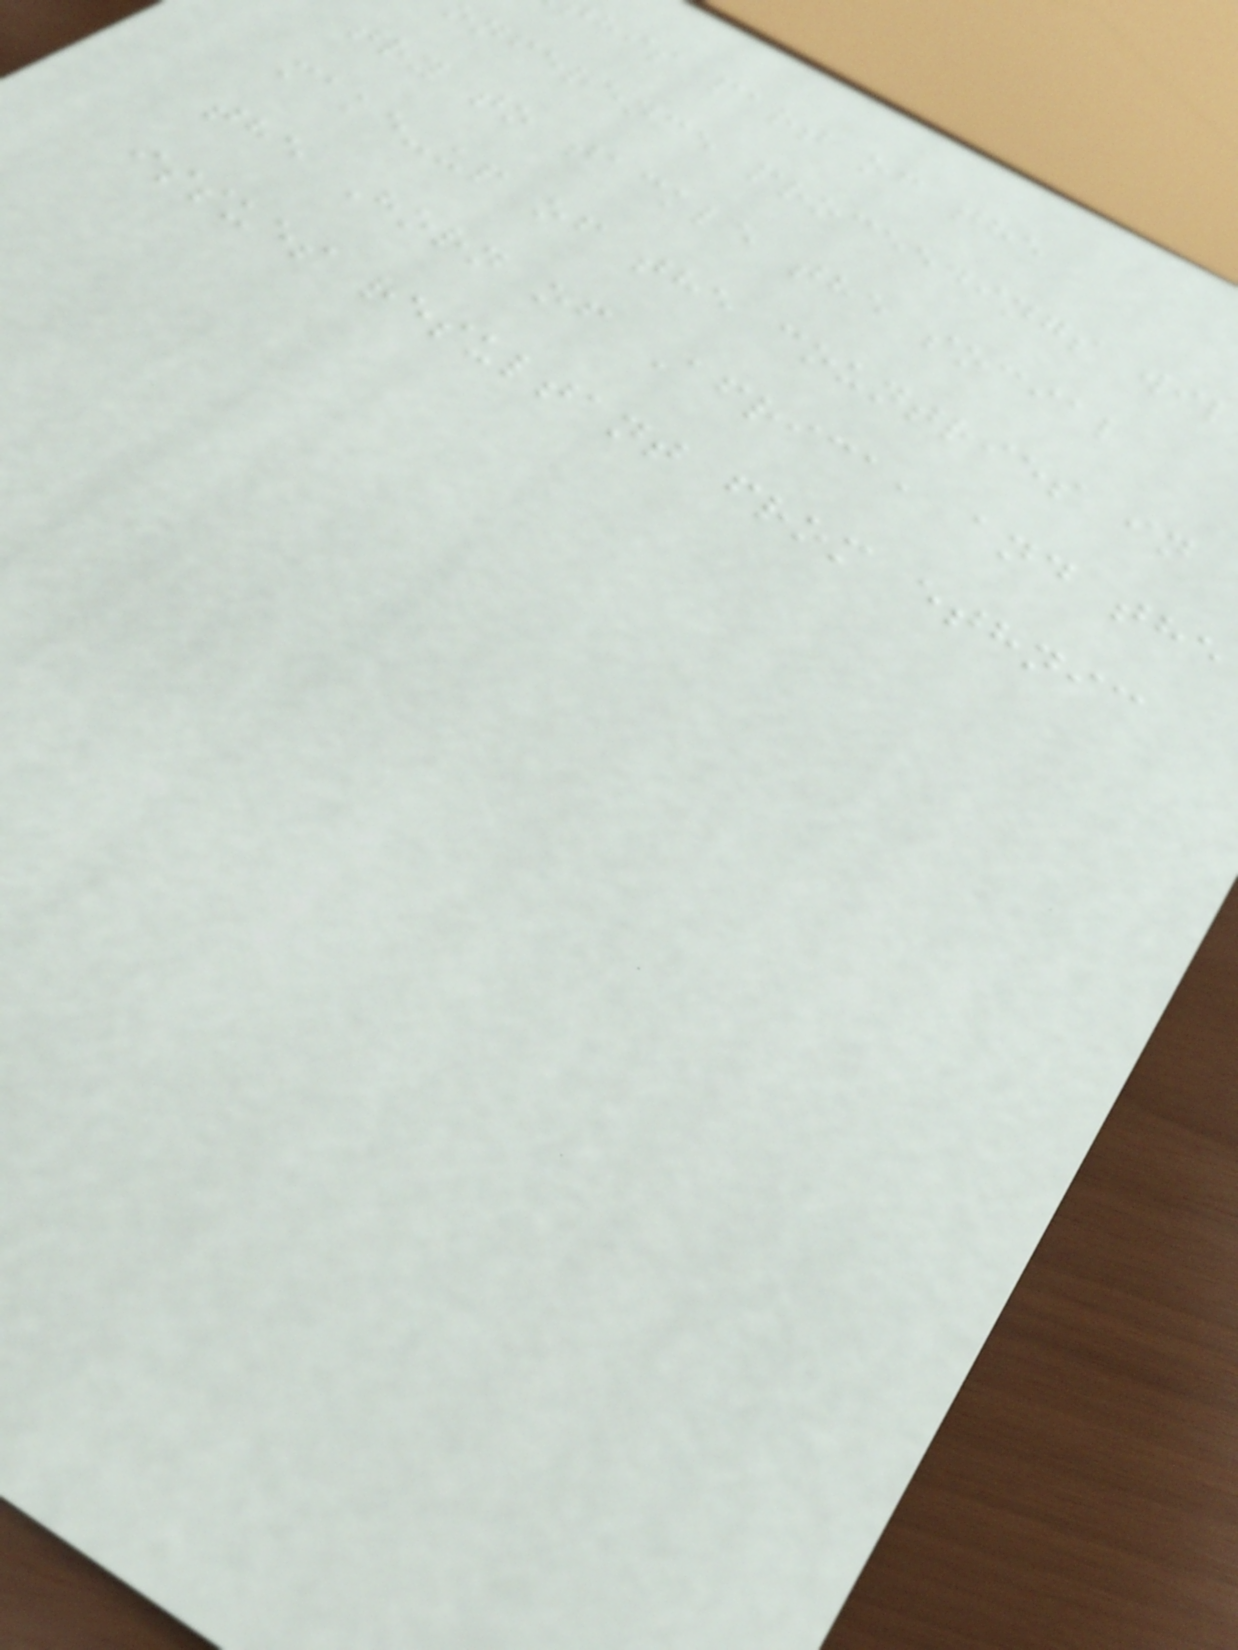his part of the
onference proceedings wi
try to tackle the social
make-up of the countries in
the Horn of Africa, and the
issues resultant from ethnic
